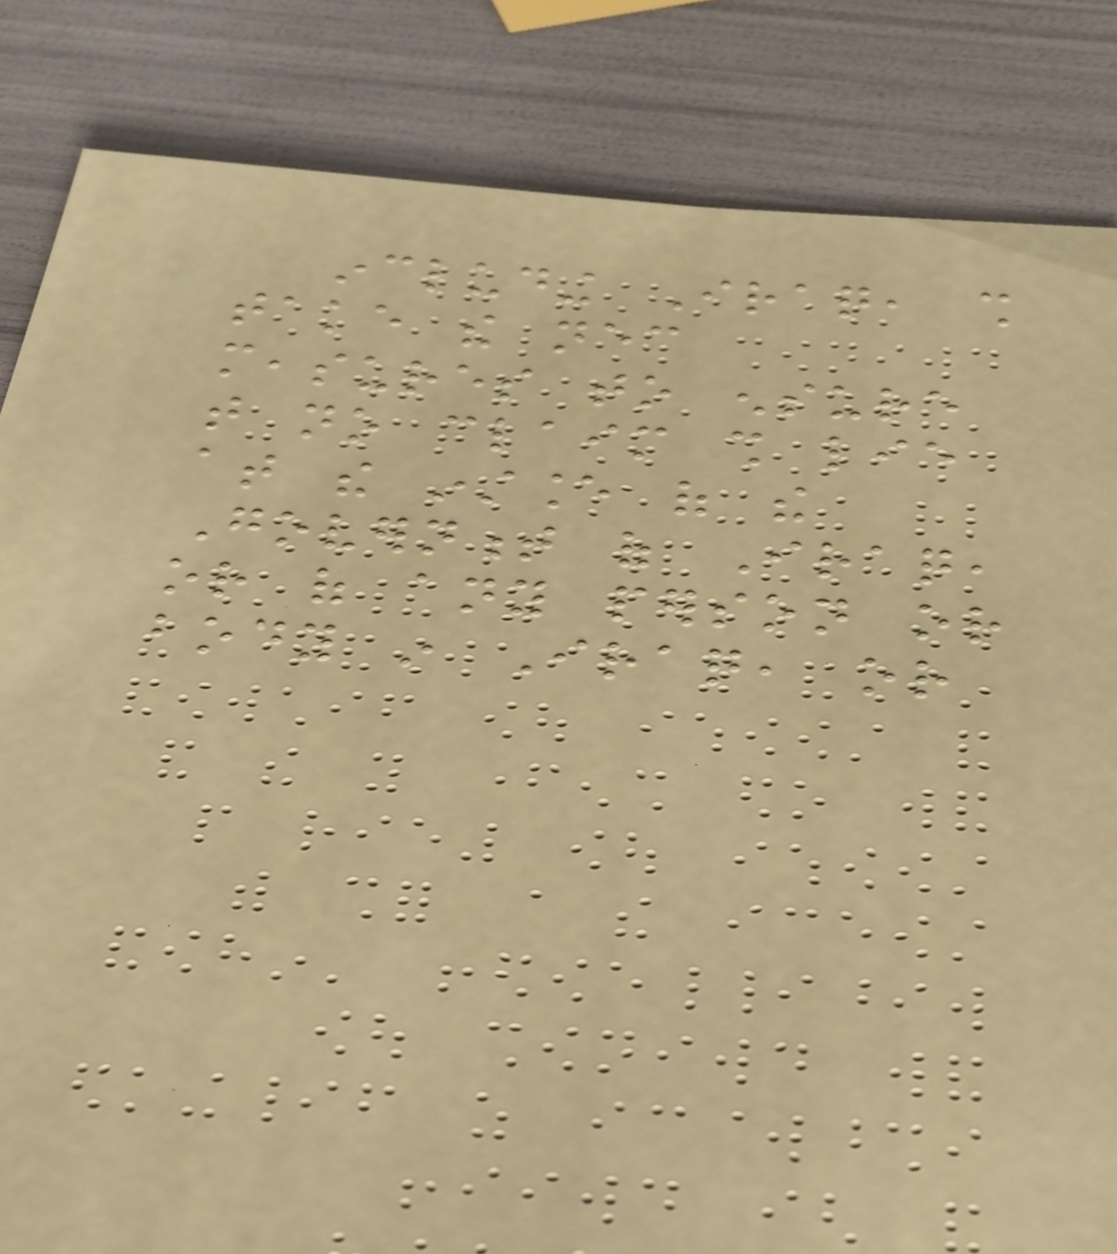including Iraq, shall
take the necessary
measures to ensure
that no claim shall lie
at the instance of the
Government of Iraq,
or of any person or
body in Iraq, or
